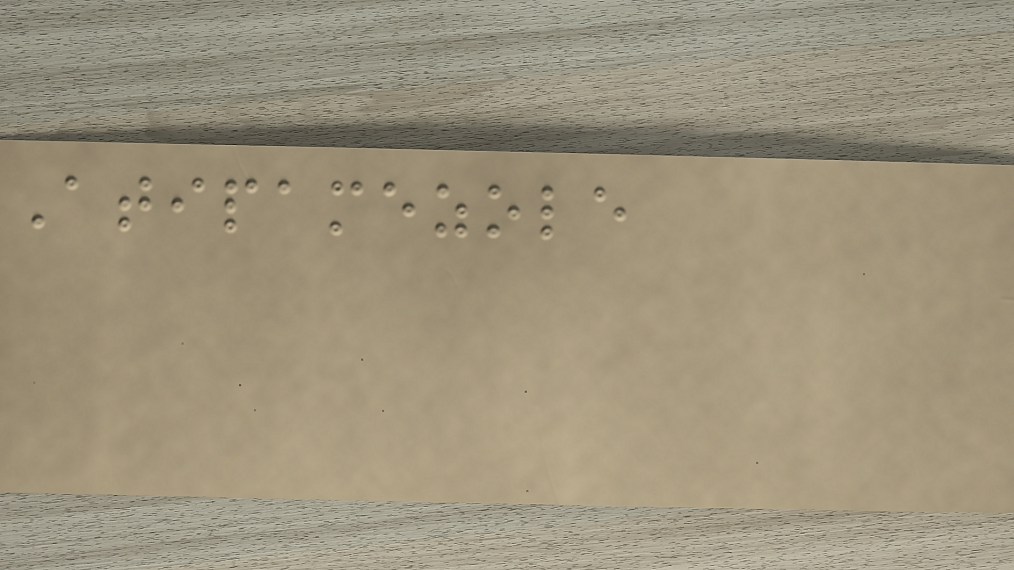Atipamezole
